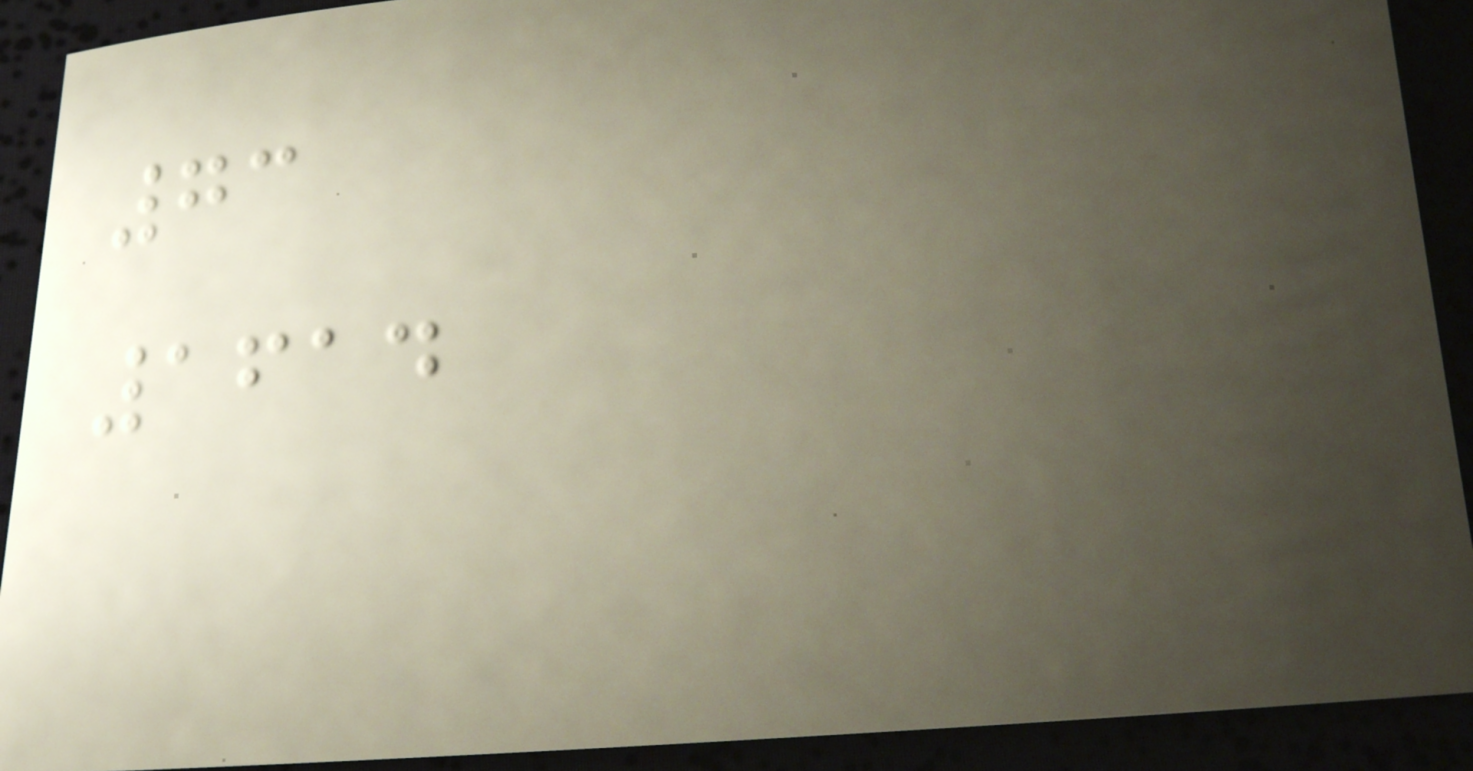73
1614
